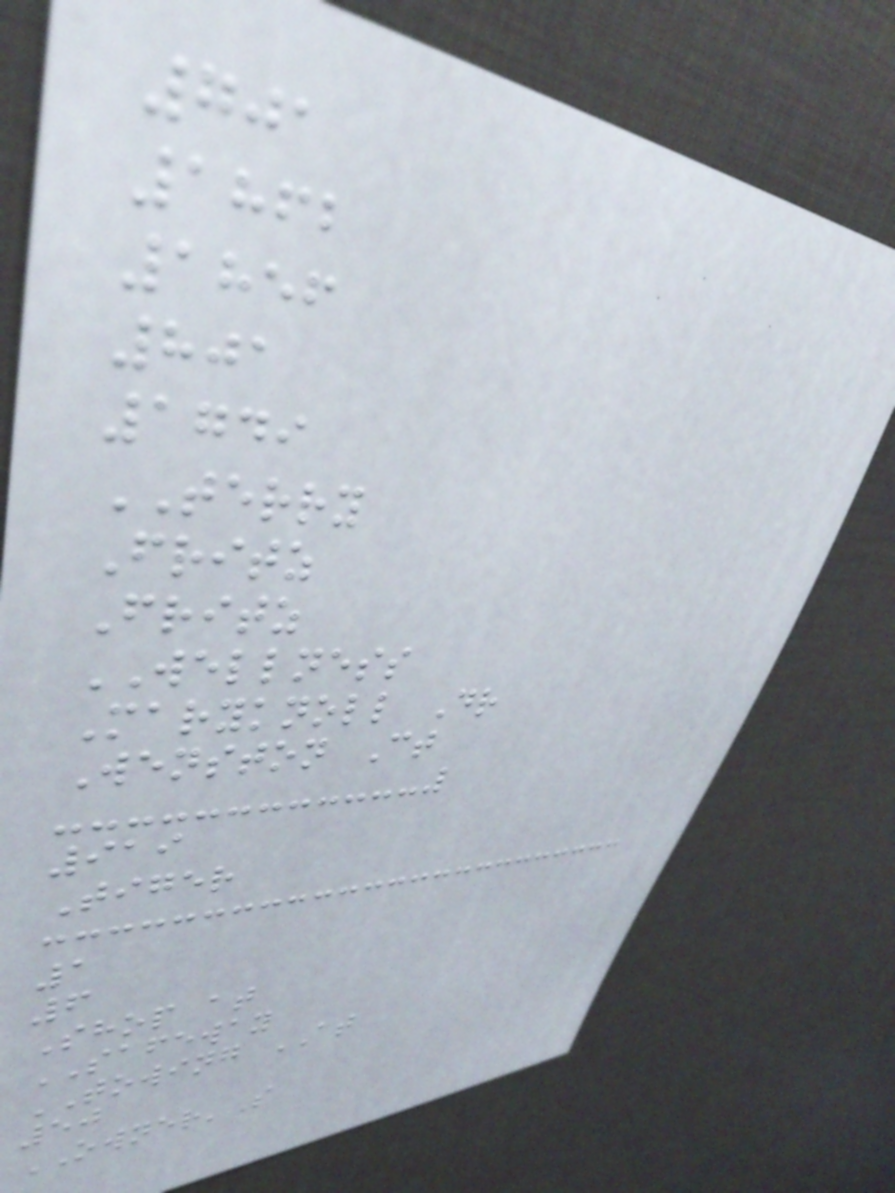701
1862
1856
801
1749
TERRY
Fritz
Fritz
WELLNESS
Maryknoll Dr
Wenston Ct
919
Tiger
1
6
Shop at
SAFEWAY
TOWING AT
50
OWNER'S
